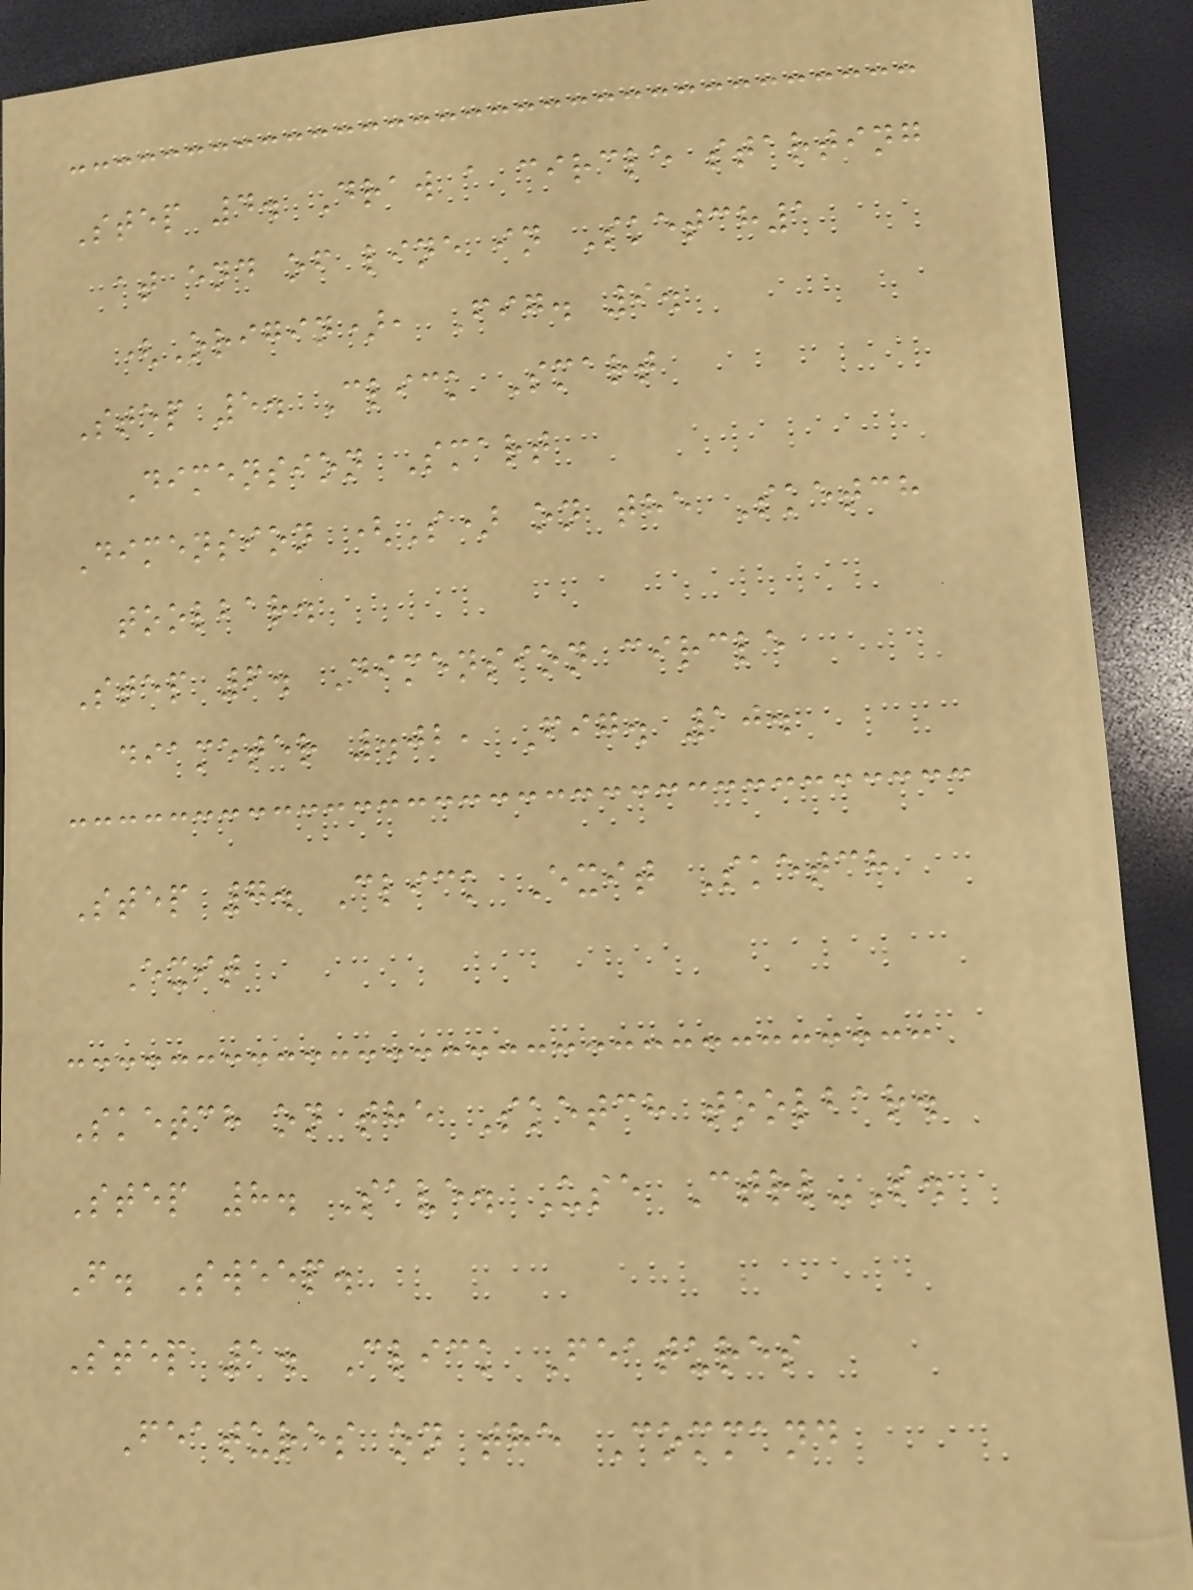Step 4. Draw a circle starting
at end of line in Sketch1
(Origin), Fig. 9.
Step 5. Click Smart
Dimension Smart
Dimension (S) on the Sketch
toolbar.
Step 6. Dimension circle
diameter .02, Fig. 10.
Step 7. Click Exit Sketch
Exit
Sketch on the Sketch toolbar.
Step 8. Save. Use Ctrl-S.
F. Sweep.
Step 1. Click Features
Features on the Command
